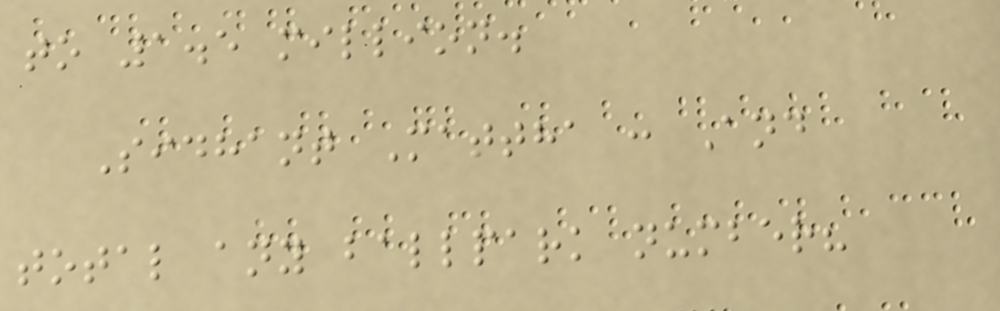to 1.5 million.
Sidhant Mattha : And
total any ballpark number?
